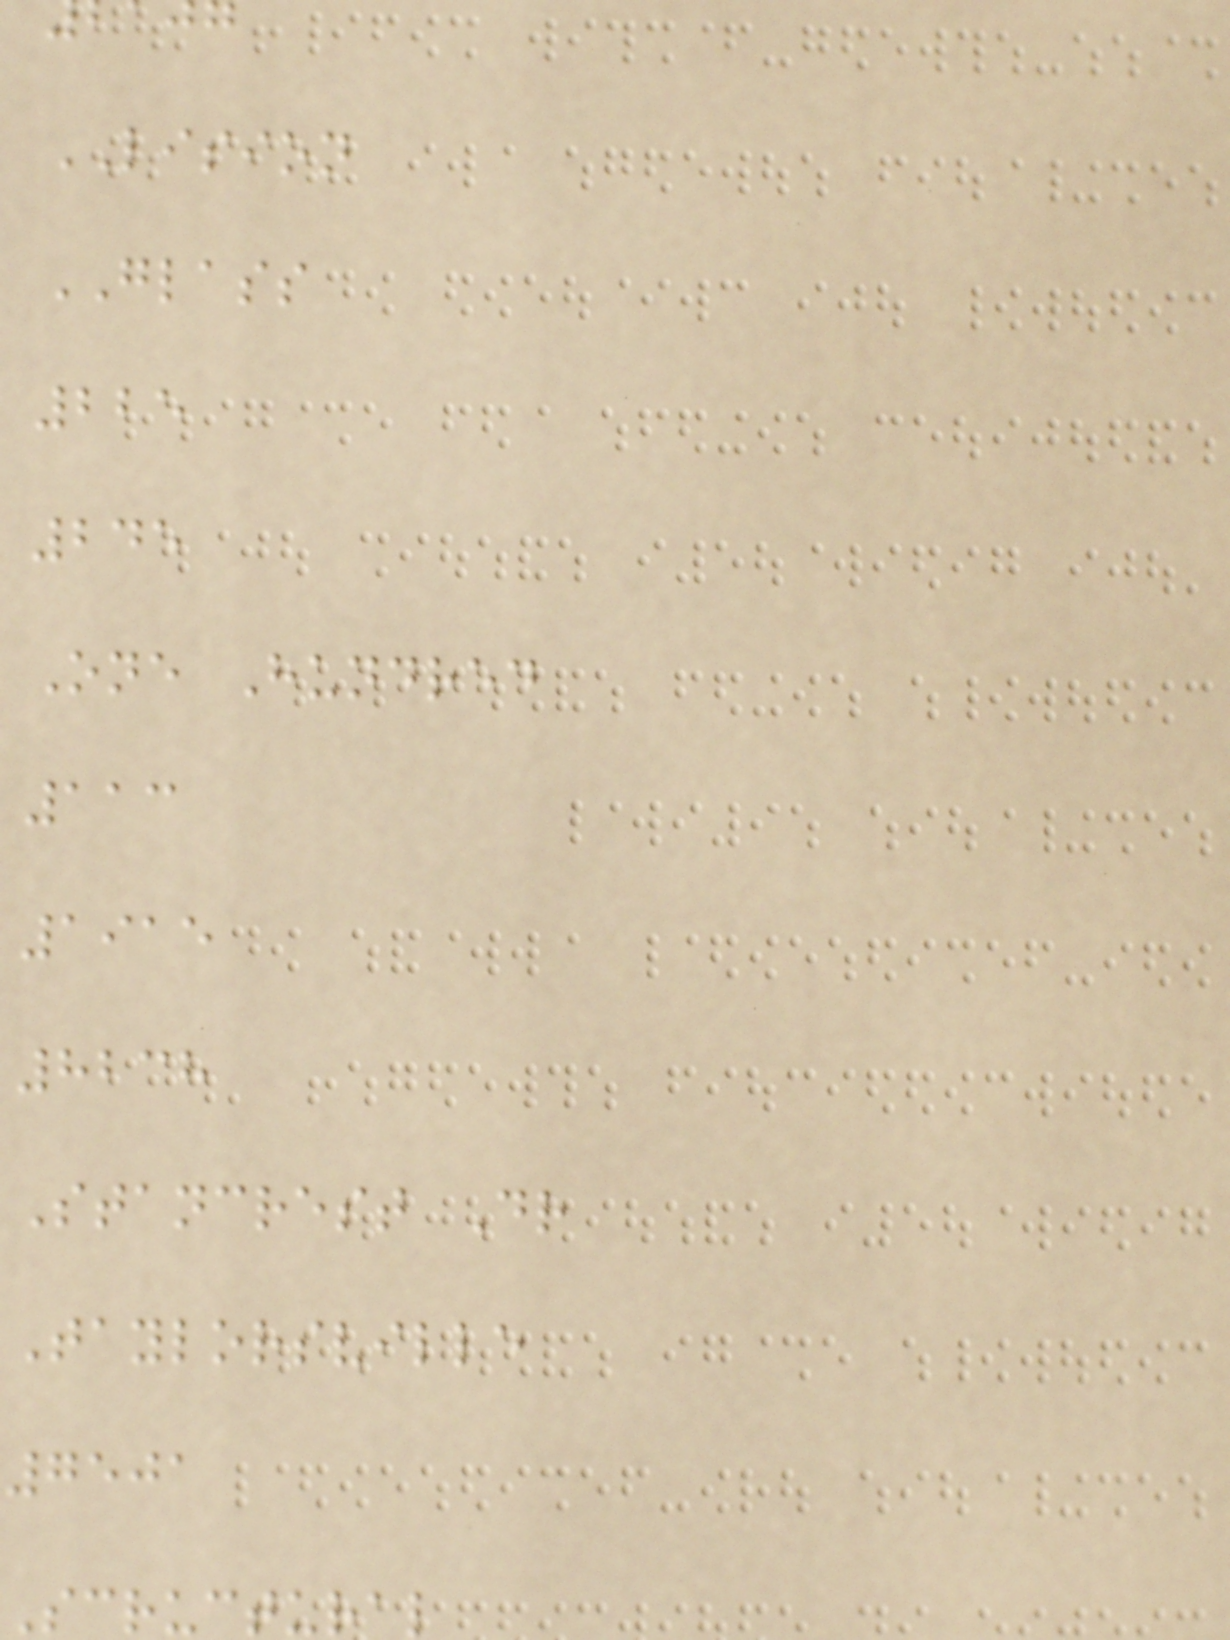LISION
GLASS
225
245
One Hundred
113
1915
8238
Stancrest Dr
Taylorsville
7501
Scructural
